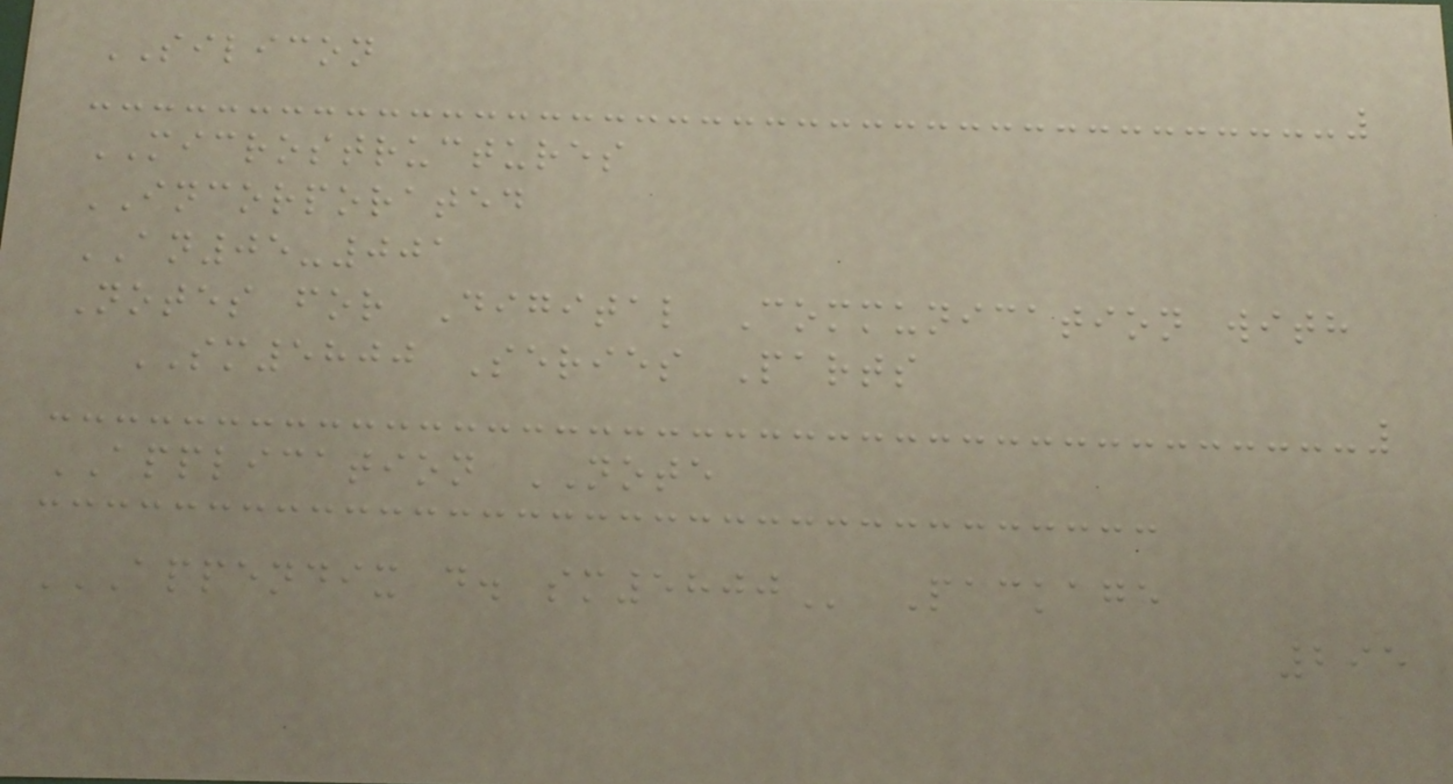SILICON
MICROSTRUCTURES
INCORPORATED
AN05-001
Notes for Digital Communication with
SM5800 Series Parts
APPLICATION NOTE
APPENDIX D. SM5800 Package
295
